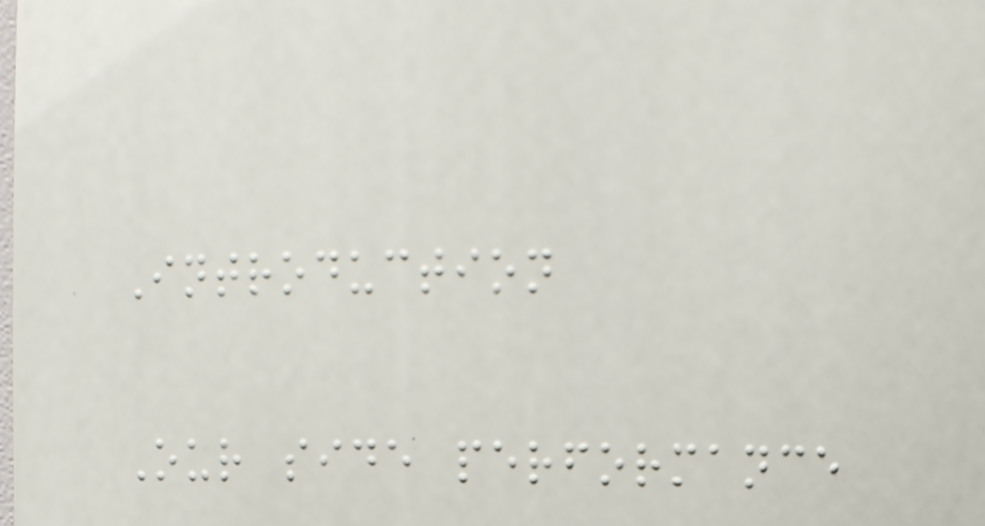Introduction
Our side performance
